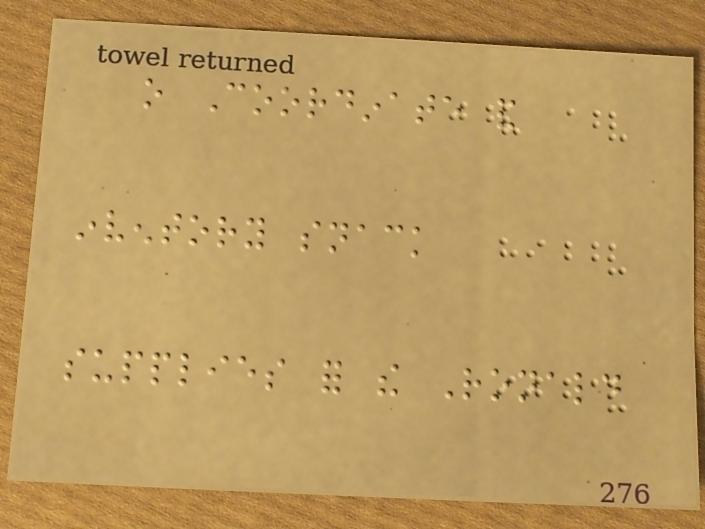o Coordinate and
inventory snack
supplies for the Ronald
